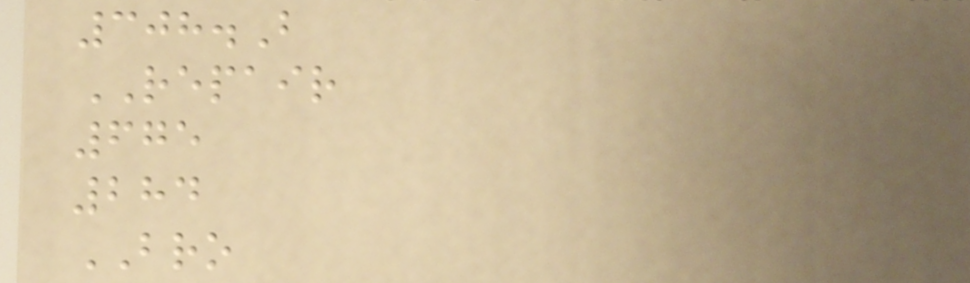308.B
REPAIR
675
284
BRO
